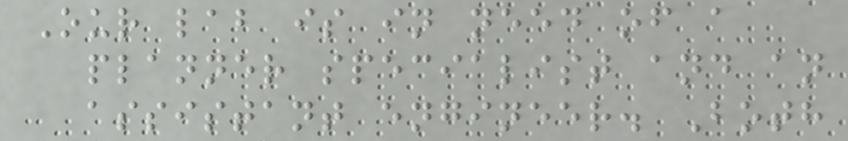Our lab is in need of a
planner specialist and an
assistant engineer. Both
